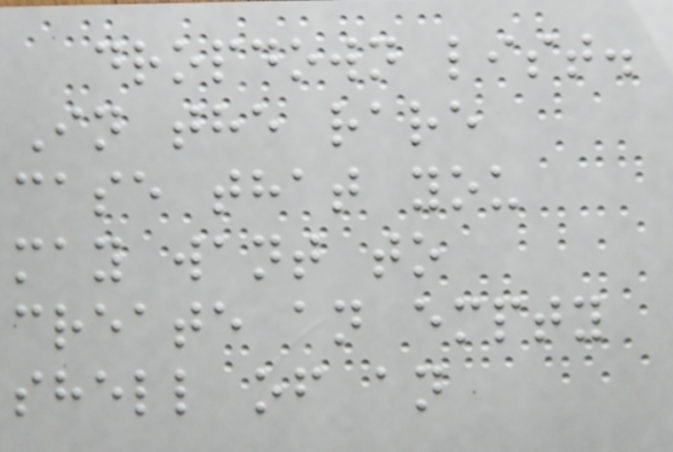dropdown list.
In the rare
case that you
may want to
create an empty
shell of an
